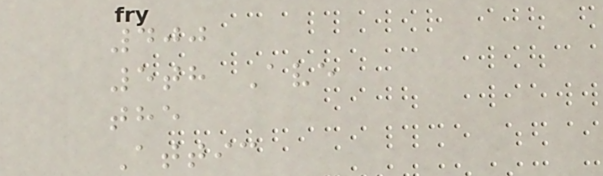400
5th Ave
the
Attic
